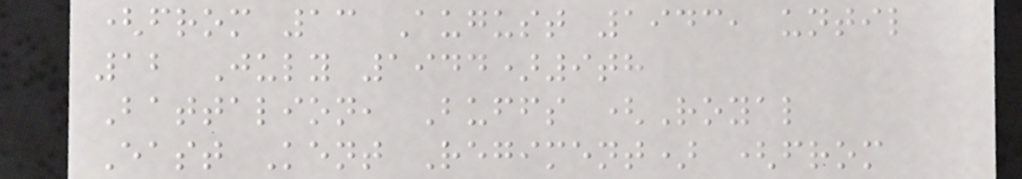(from 13 August 1943, until
12 July 1944)9th
Battalion, Buffs (Royal
East Kent Regiment) (from
